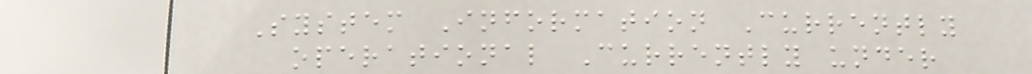System Information Currently
operational Currently under
